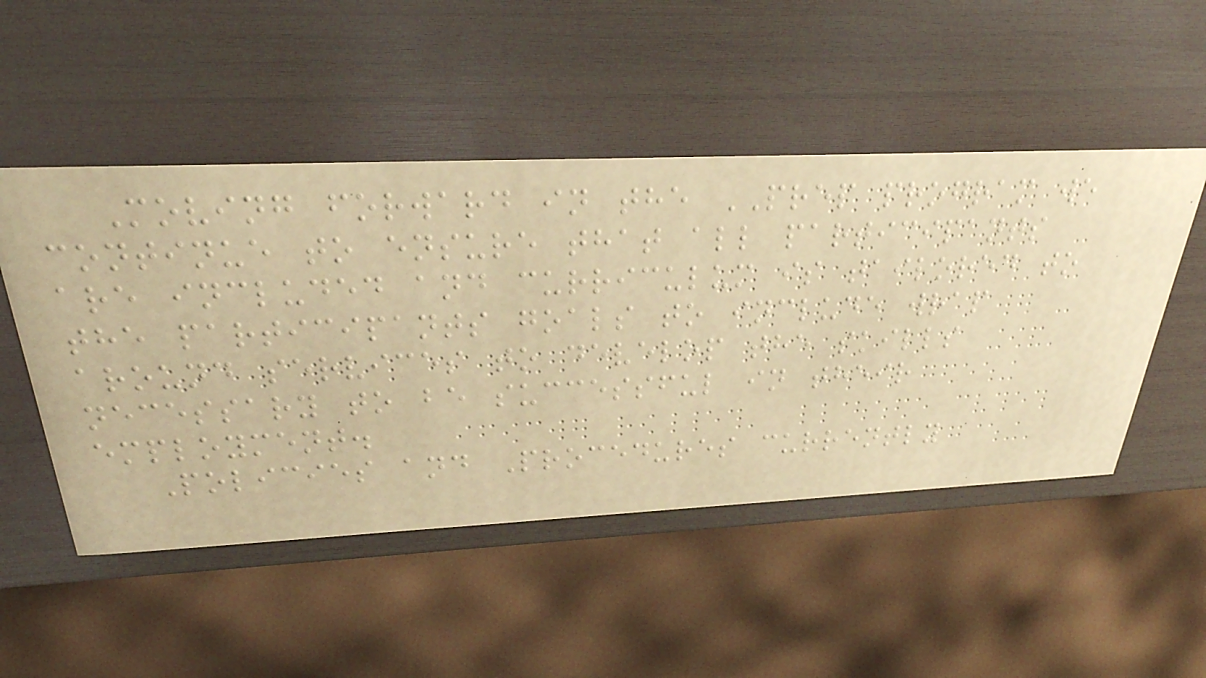Moving forward in the PREP program we
continue to ensure that all participants
are included and curriculum is tailored to
the participants goals to include wrap
around services to develop the skills
necessary to be successful in their
employment.
Policies and Procedures currently
